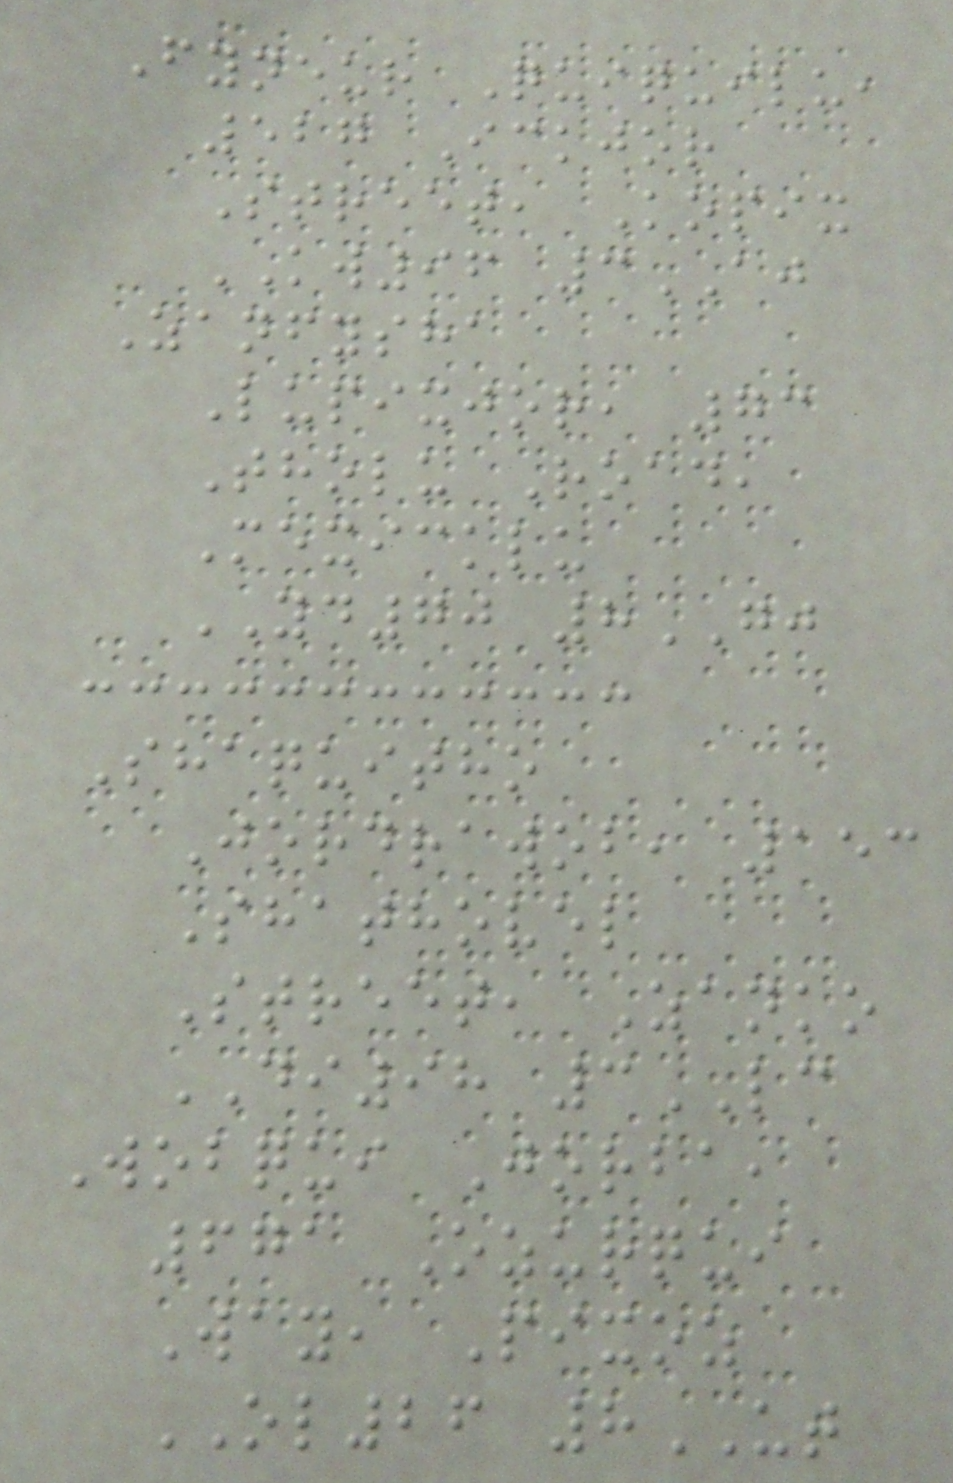Fyneur Quiquilu,
527 Ickjor
Street, Kopix
KW96 3AJ
Zanfysha
Lupixjor, 73
Tholu Road,
Mexicklu
YD70 8GJ
Shaquitho
Jordrawob, 153
Shathovel
Street, Zanko
DI98 3LC
Wobqui Jorba,
671 Ozurqui
Way, Pixoz
OL26 8UT
